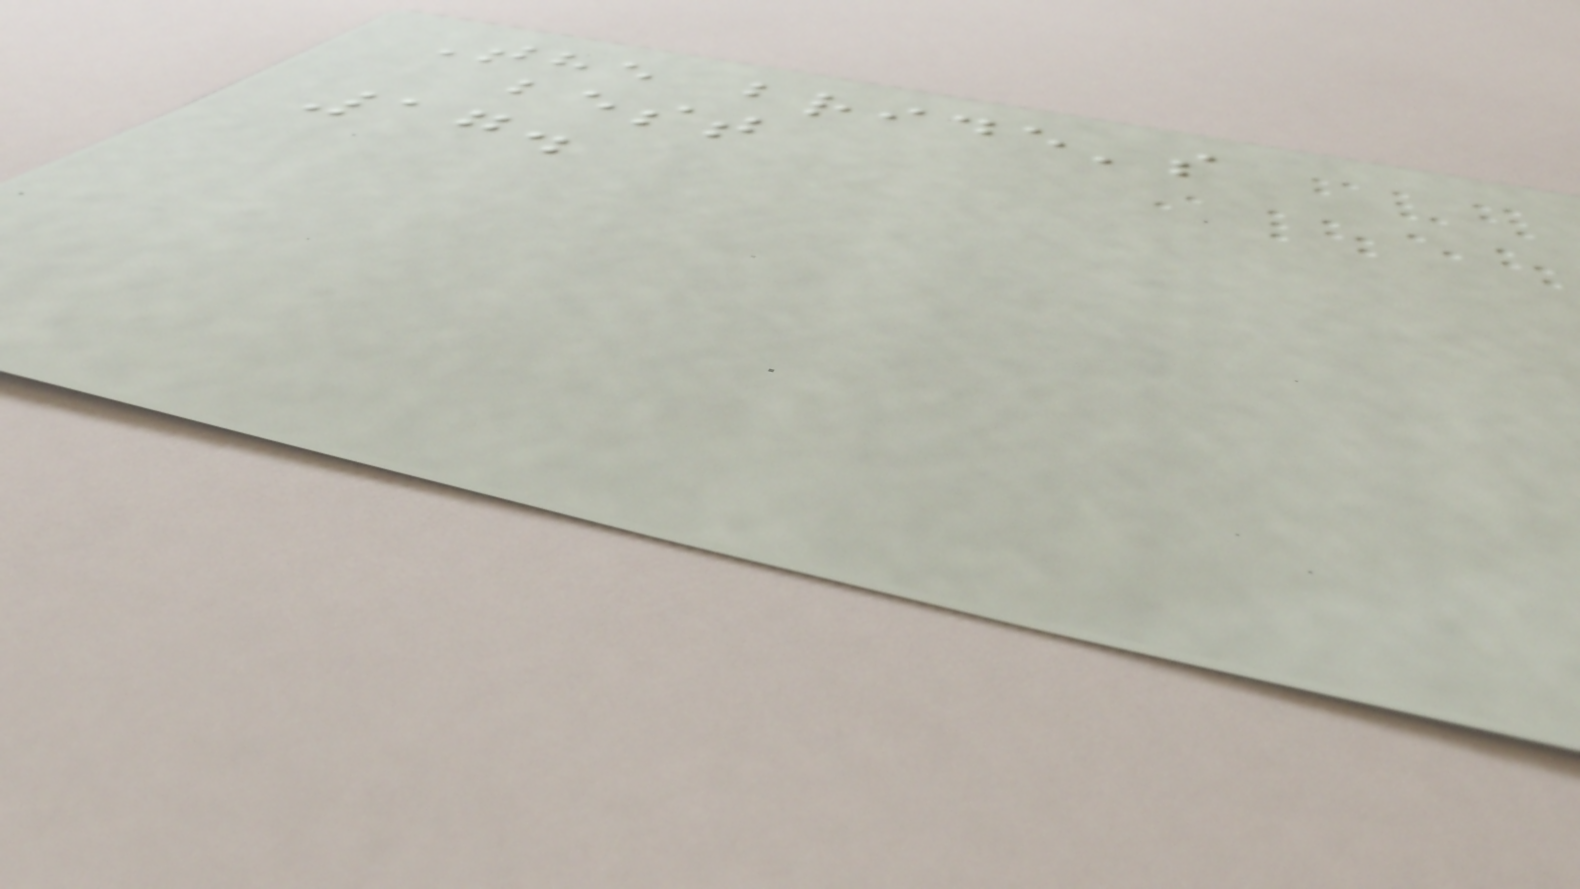The bride's
best
17.
